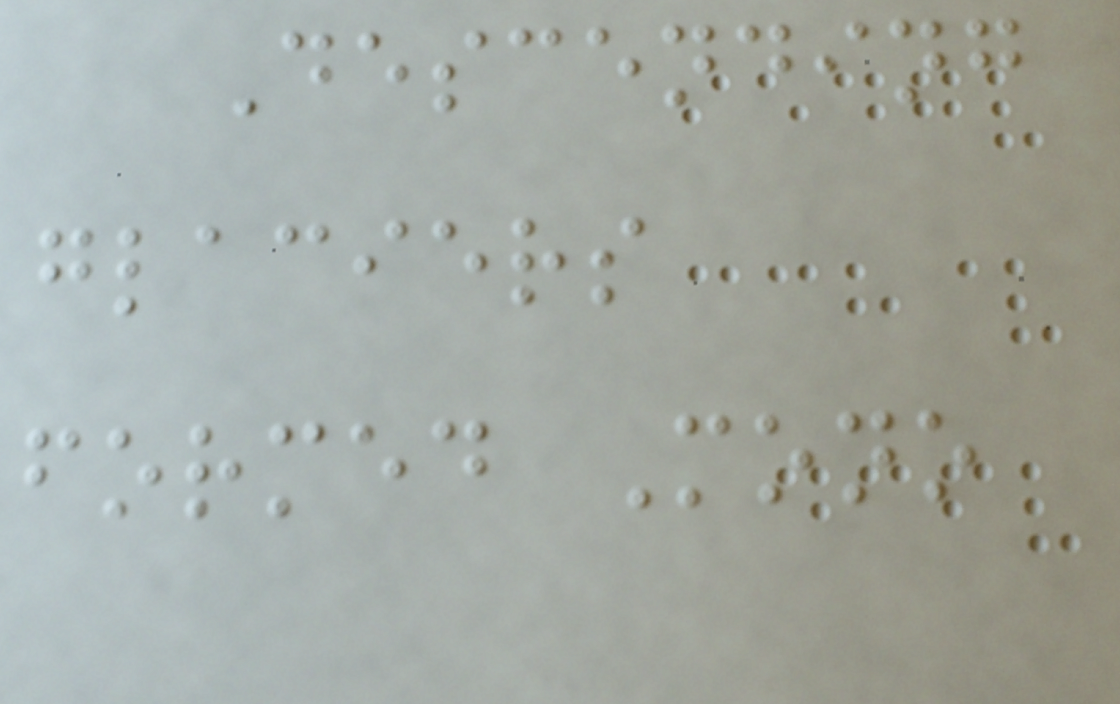Descending
glaciers
formed Mono
